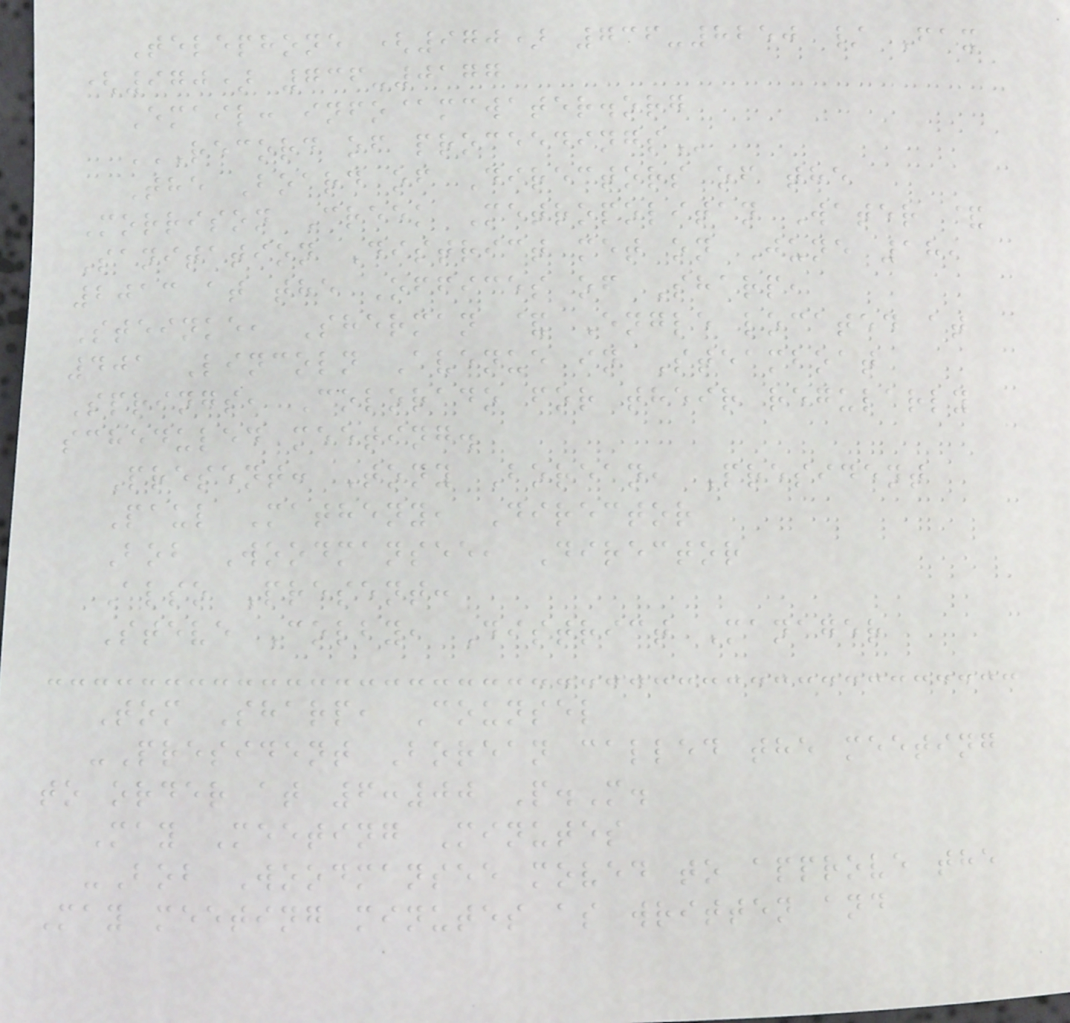Telephone (970) 736-8250 / Fax
(970) 736-0177
Email: info@mcwater.org
RECORD OF PROCEEDINGS
The Board of Directors of the
Morrison Creek Metropolitan Water &
Sanitation District met on June 18,
2013 at the Offices of Sharp,
Steinke, Sherman & Engle located at
401 Lincoln Avenue in Steamboat
Springs, Colorado for their regularly
scheduled meeting.
Present: Tony Borean, President
Paul Matheny, Director
Bob Woodmansee, Director
Also Present:
Steve Colby, District Manager
Tom Sharp, Counsel
-President Borean called the meeting
to order at 6:00 P.M.
May Meeting Minutes
-Bob Woodmansee moved to approve the
May meeting minutes as written and
